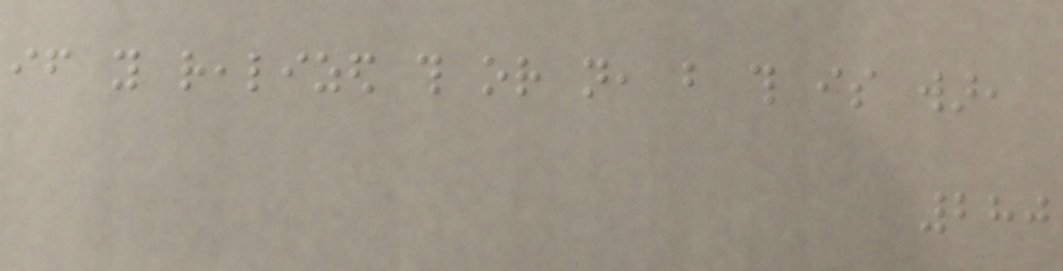if you realized this or not, but this is war,
280
